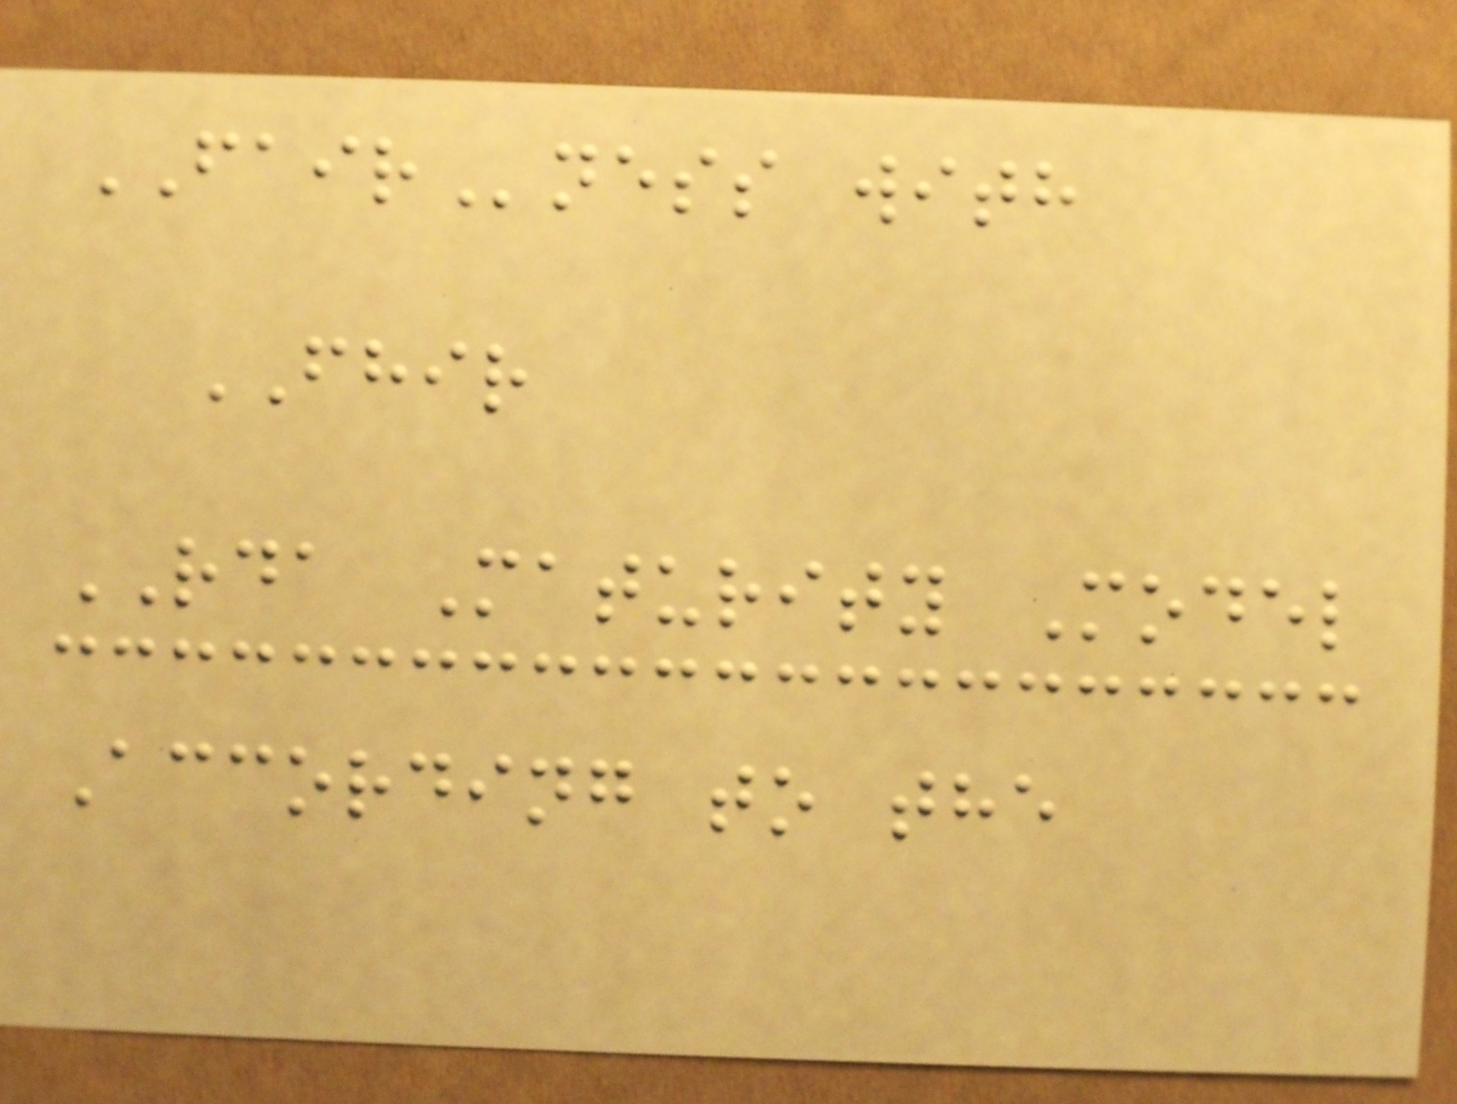FAIRness with
FHIR
RDA Maturity Model
According to the
